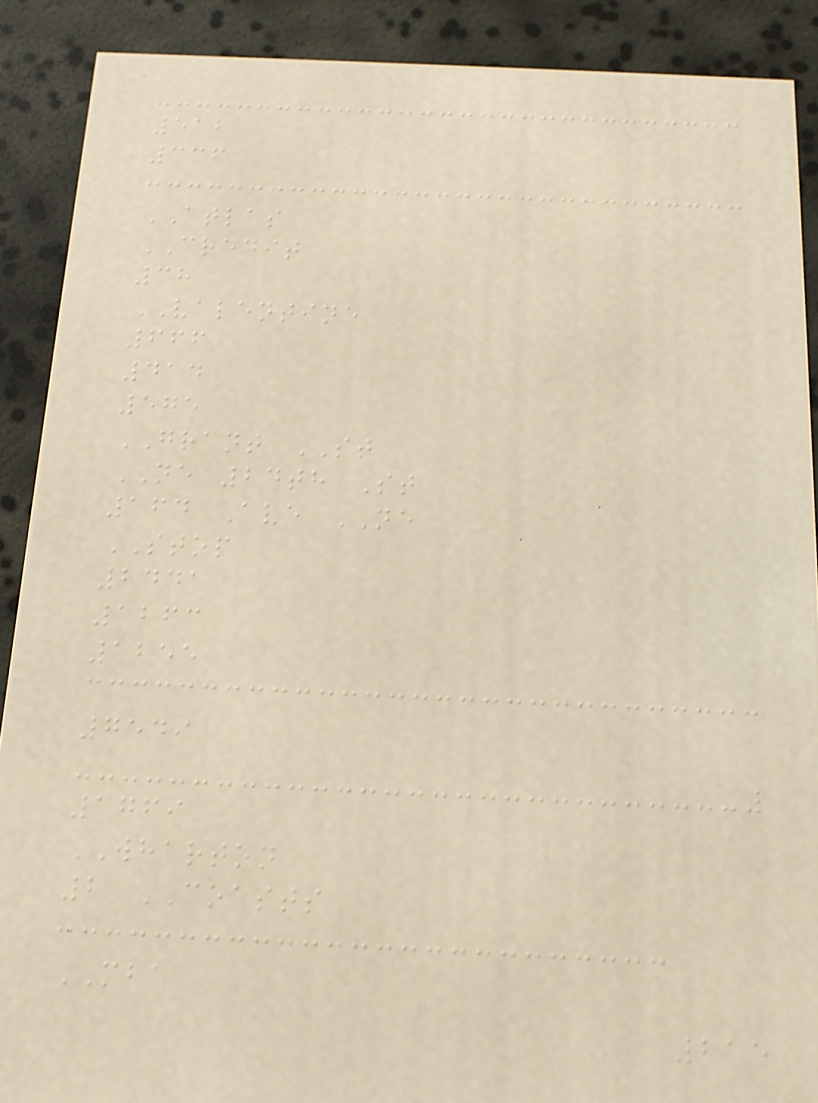512
336
ATLAS
CREDIT
38
VALENTINE
666
414
575
GRANT ST
NE 24th St
164 Ave NE
STOP
2441
1263
1255
7549
1769
WHARTON
2 COASTS
MBA
215
